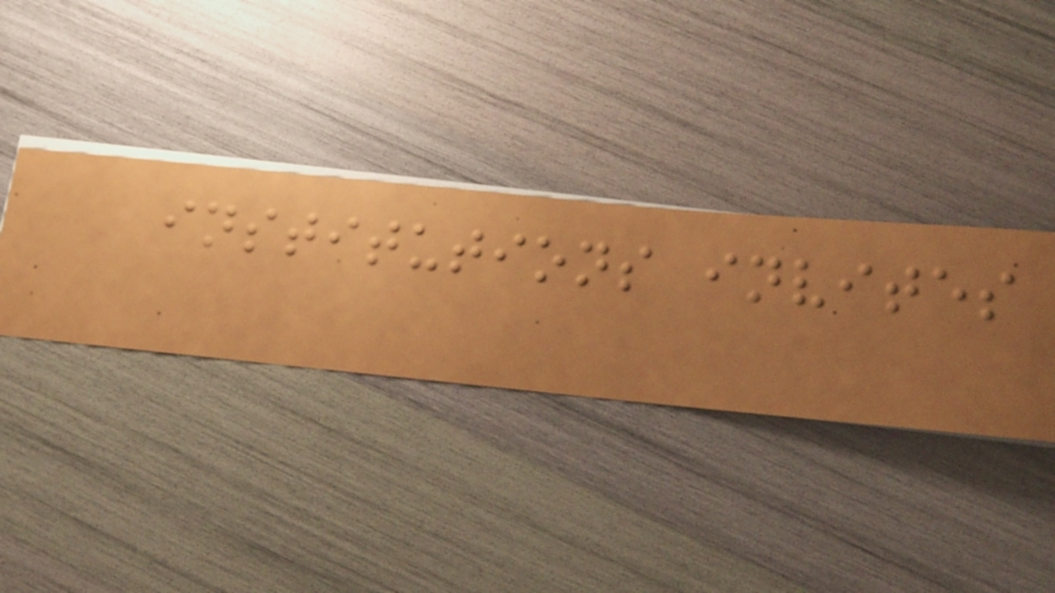institutions invites
